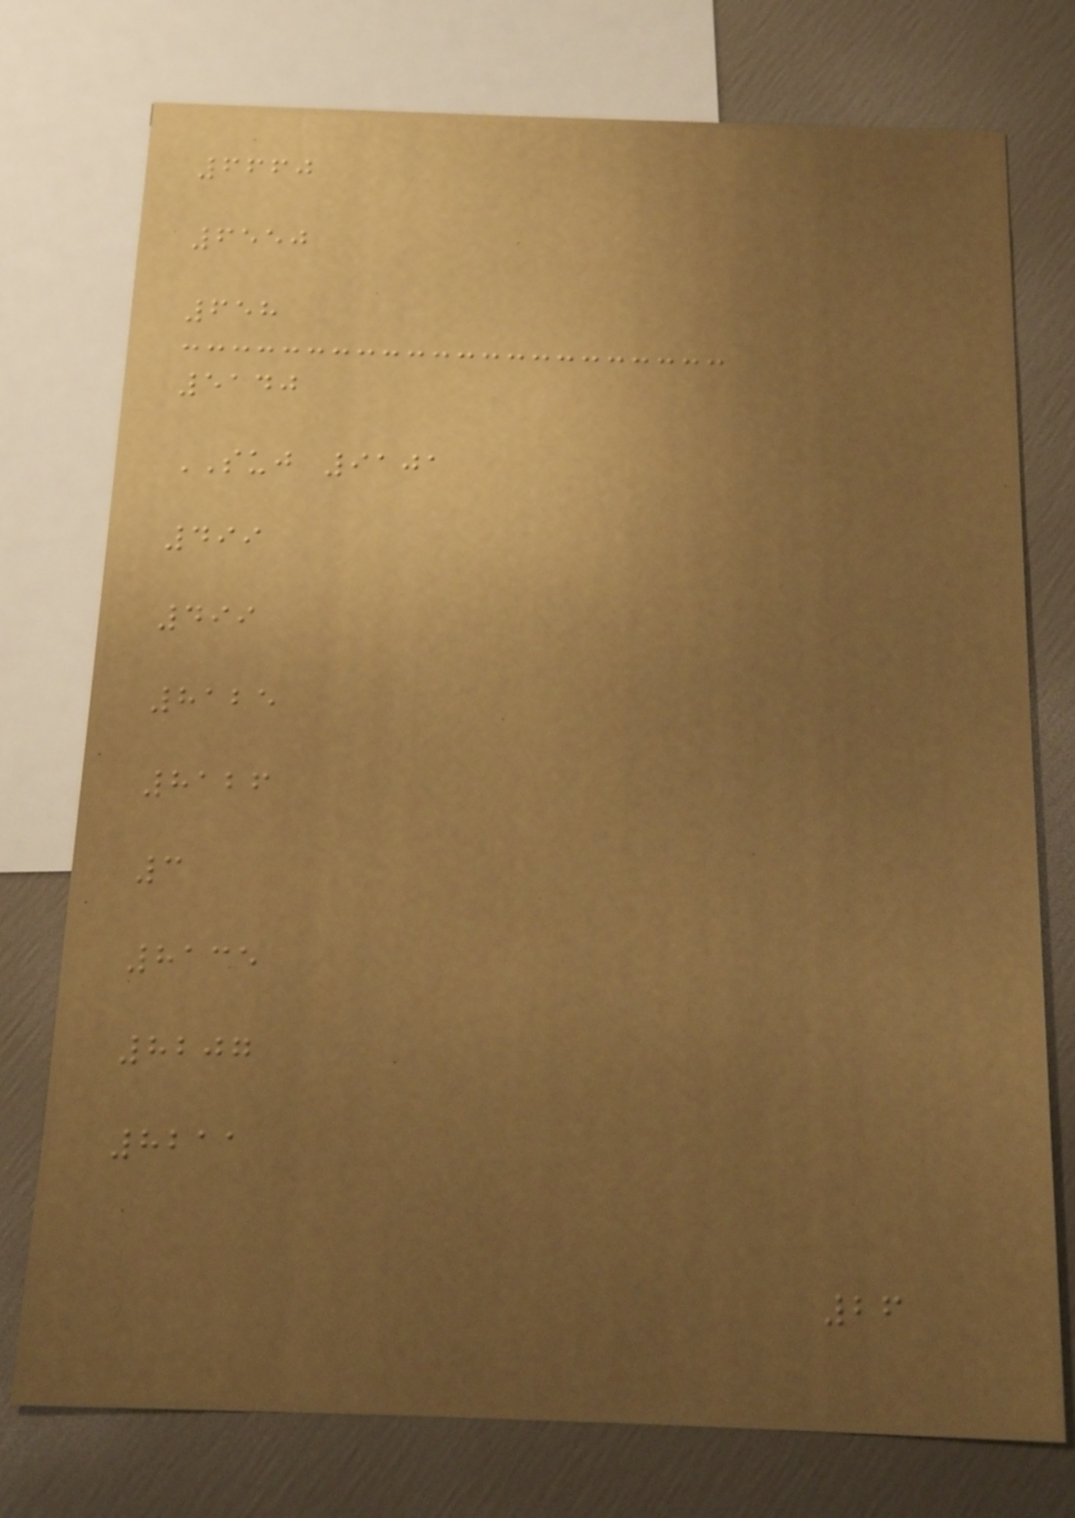6660
6550
658
5140
SUJ 9101
499
499
8125
8126
3
8135
8207
8211
26
